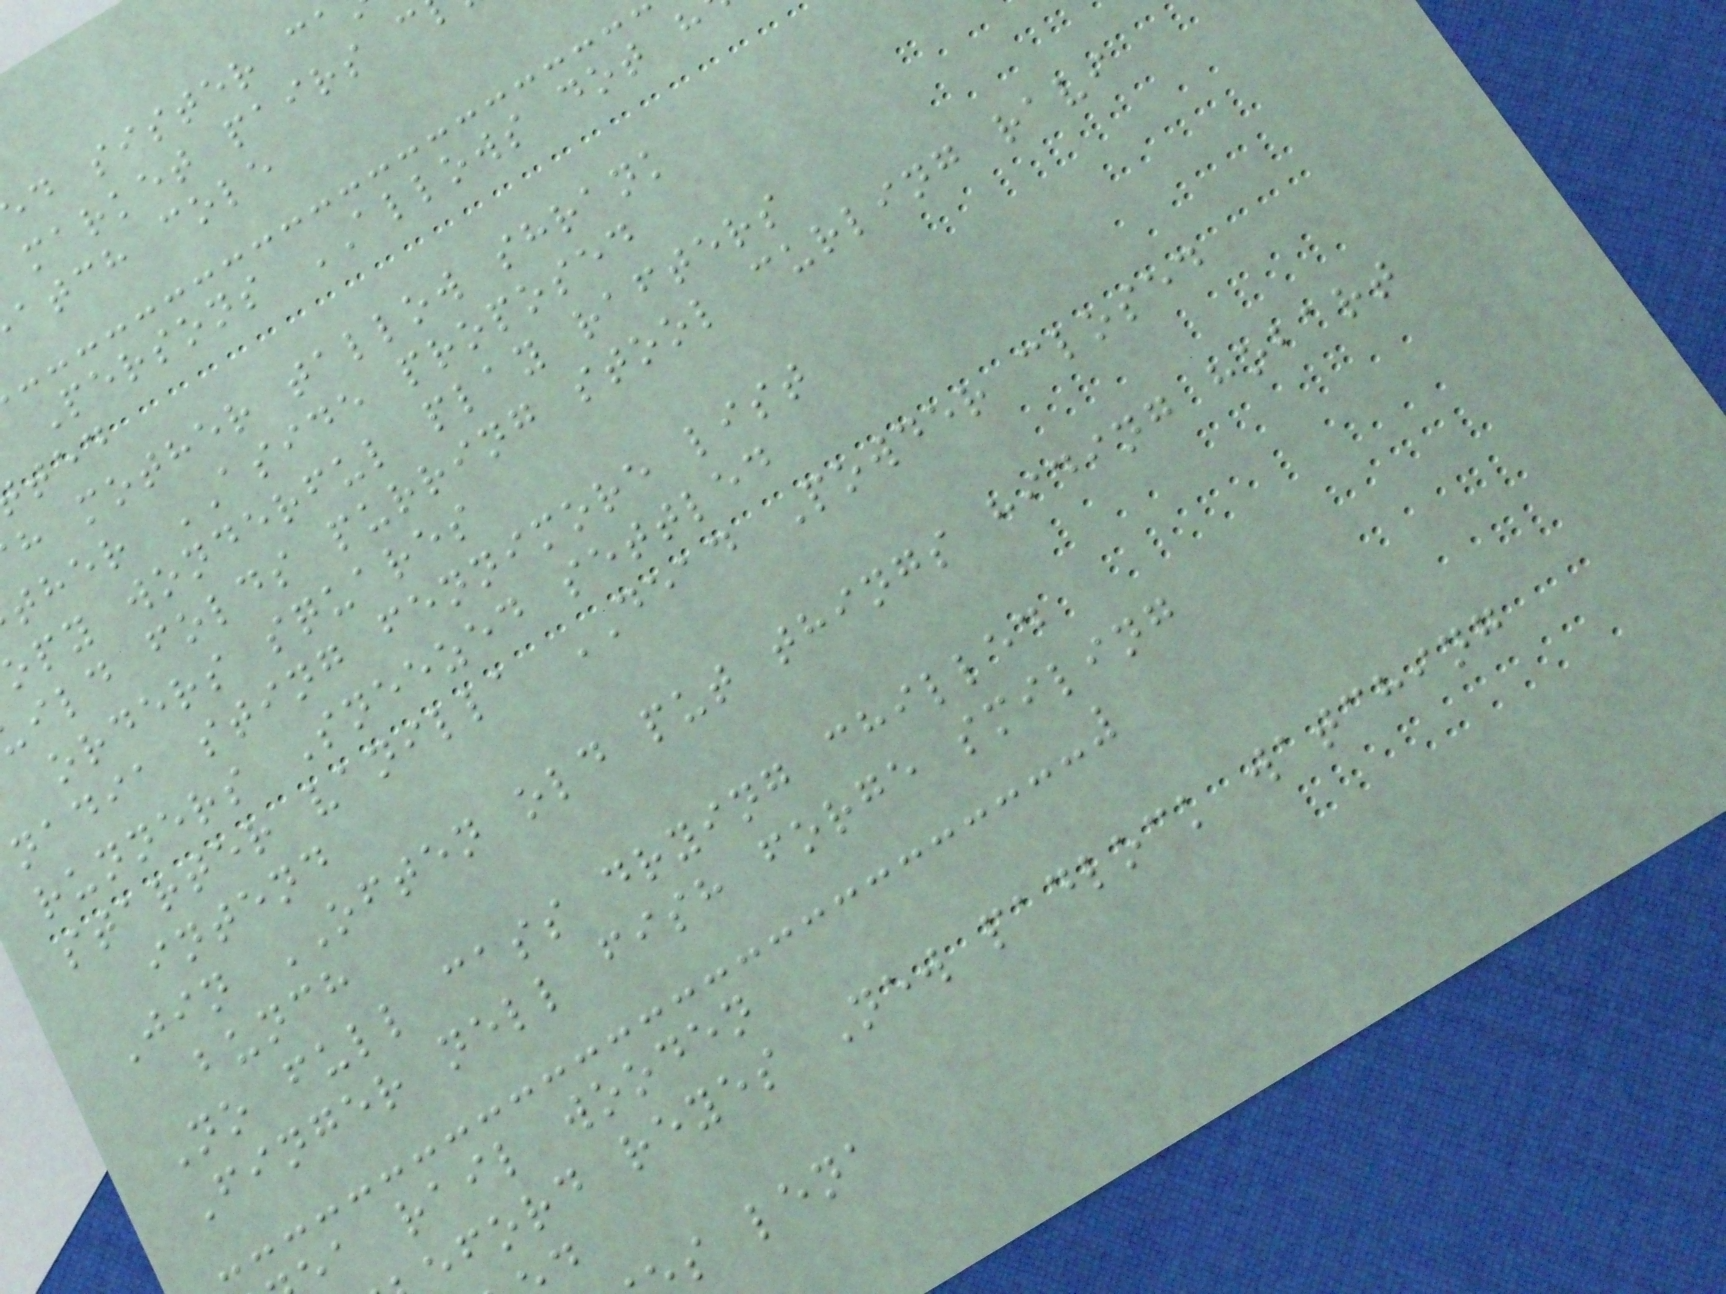d sister ca
market pairs c
atch cole
Persons ALLOWS dot h
h mother tallow shrank
ther ASIDE proposed
opy wonderful play rafters
ild folds purring stool curling ravi
orders squares
nadia sting fennimore list
runners Sneezed settled
starter vanilla DEAD Powder closed
intend
Jin OFTEN old put things hiding hobart
bunch
No full cass drying chilled
Finger nell fish forge smiling
a rail wooden
eford reyes New padlock watching
s lena
